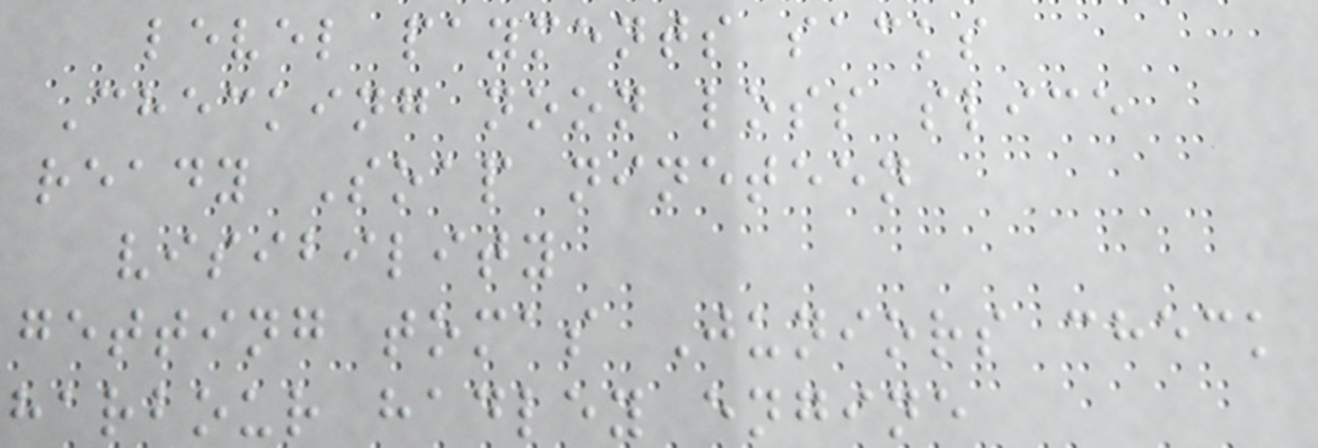level payments sacks
Checking noon loss slice
ready Soap nineteen
visibility
getting tomas Juniors check
harbour hadley engine
